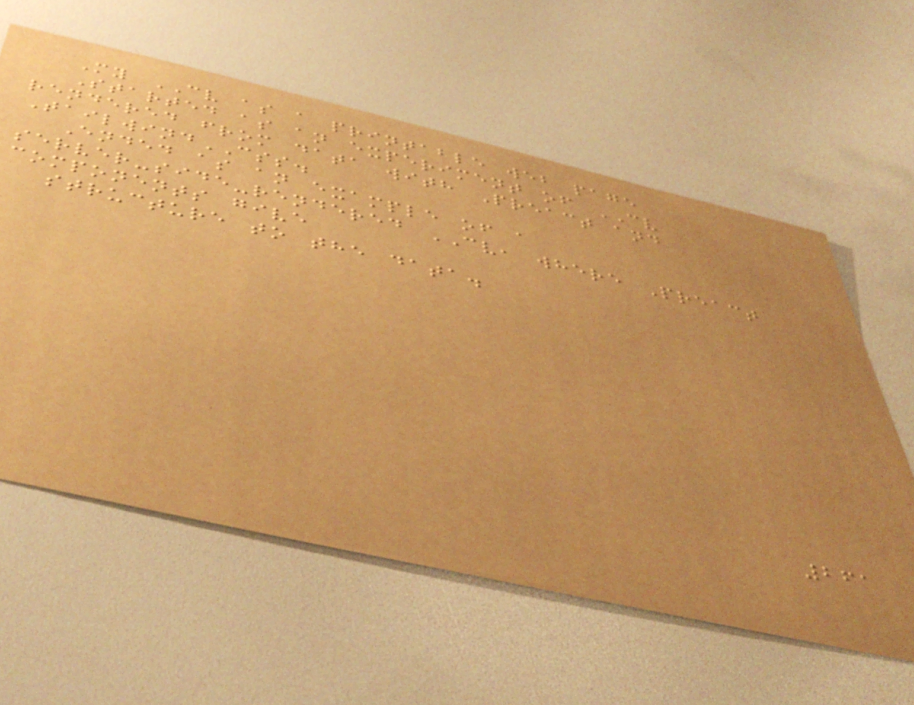My CV as a printable web page
Started as an experiment of CV
rendered from data with Preact and
TailwindCSS.
Ended as an example of a
server-side-rendered CV, where Preact
components give
structure to the data.
261
